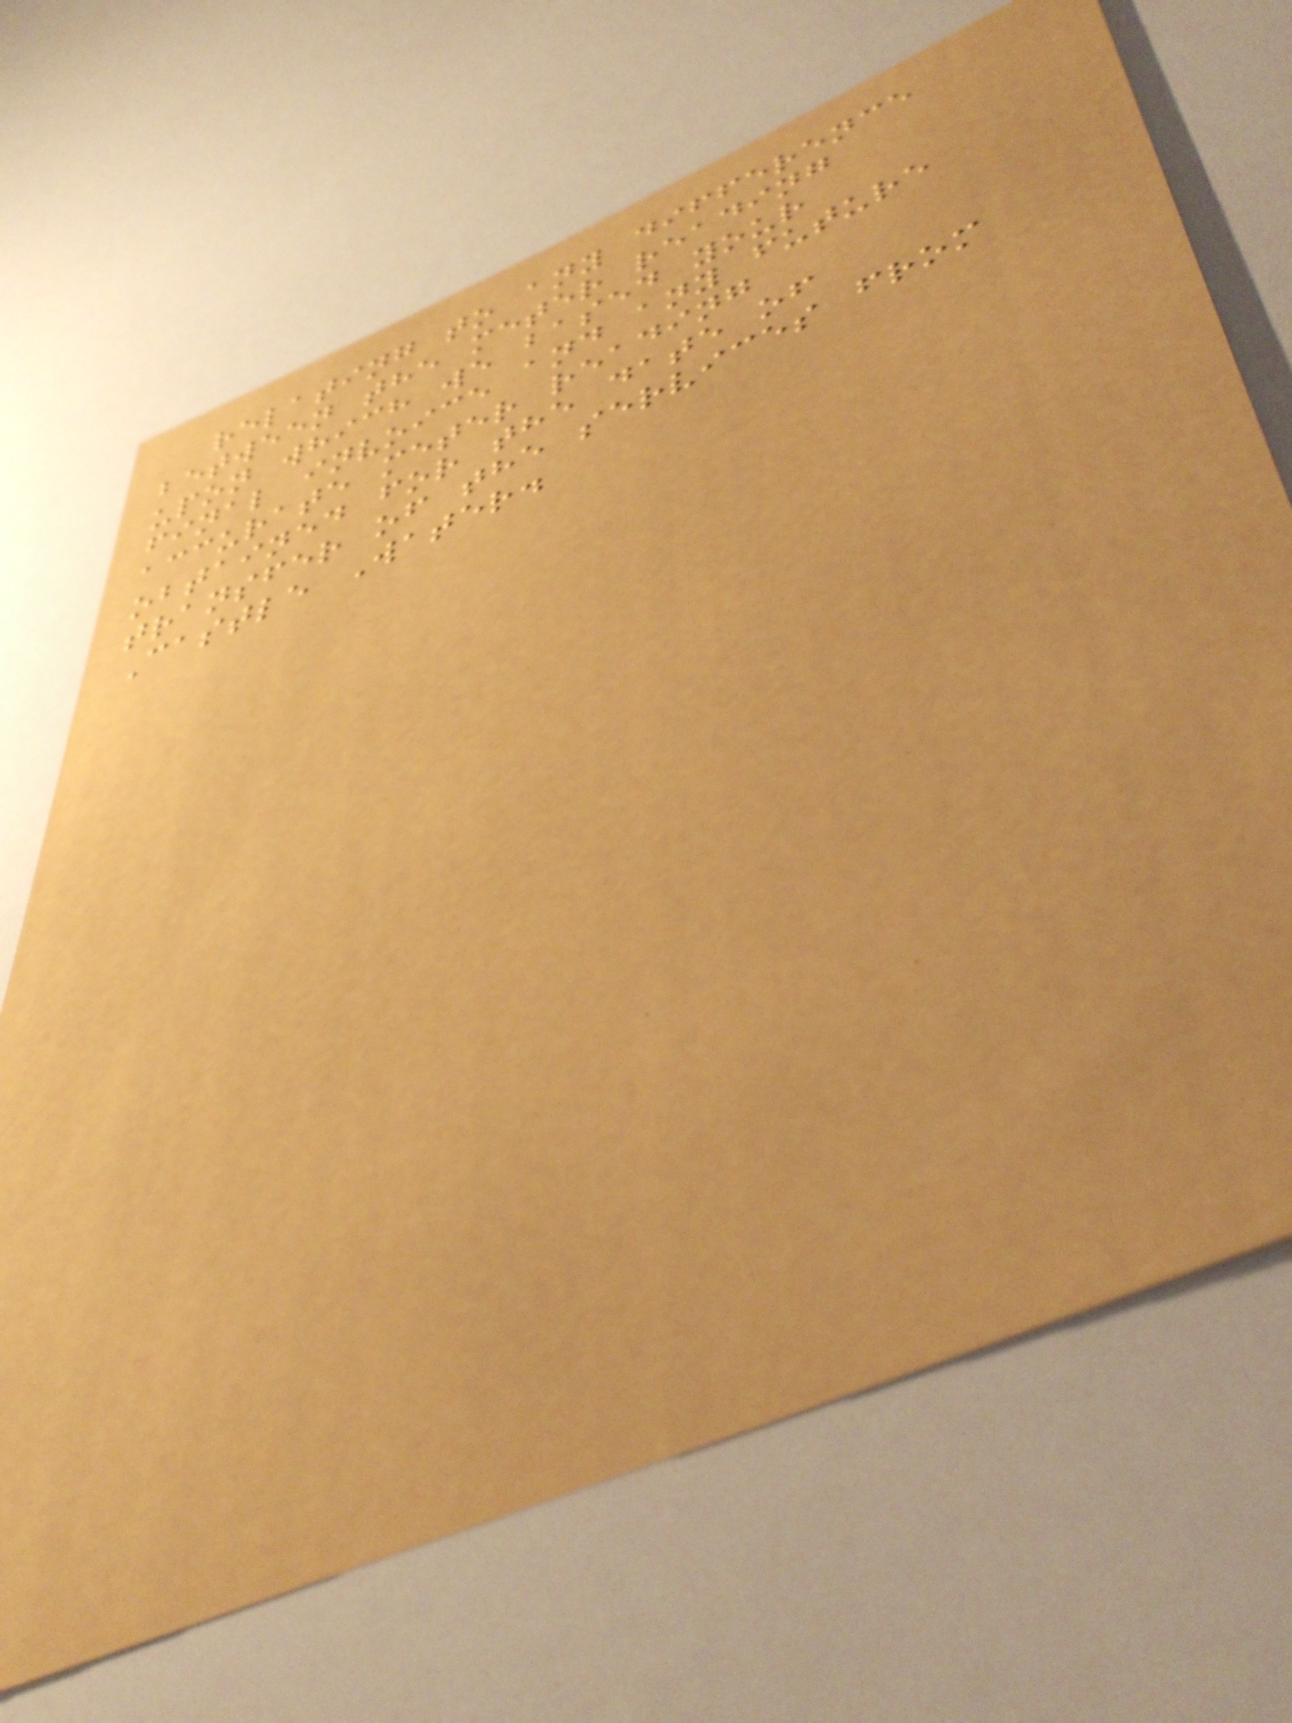relating to any difference
between the meter reading
upon which we based your
final invoice and any future
accurate meter reading
obtained for the date of
transfer of the services from
Castle Water.
